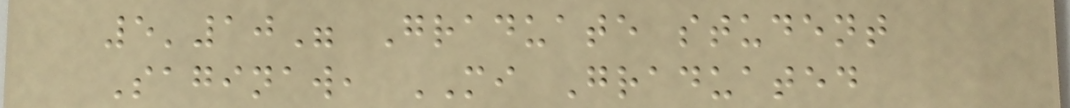5'10" Graduate student
Saginaw, MI Graduated
